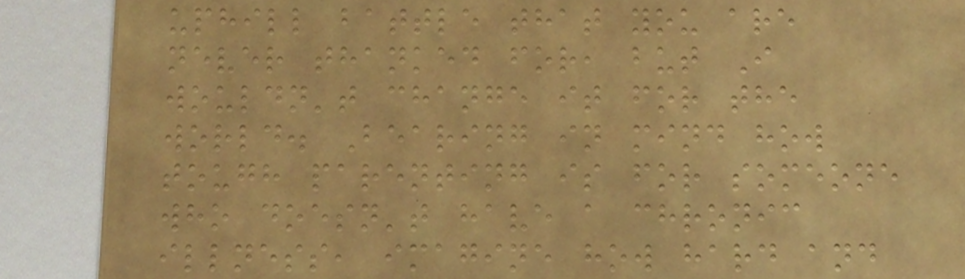uphill battle that you are
never thanked for, but I
wouldn't change it for the
world. Bearing in mind how
tough parenting is for someone
who doesn't have a chronic
illness, imagine how hard and
